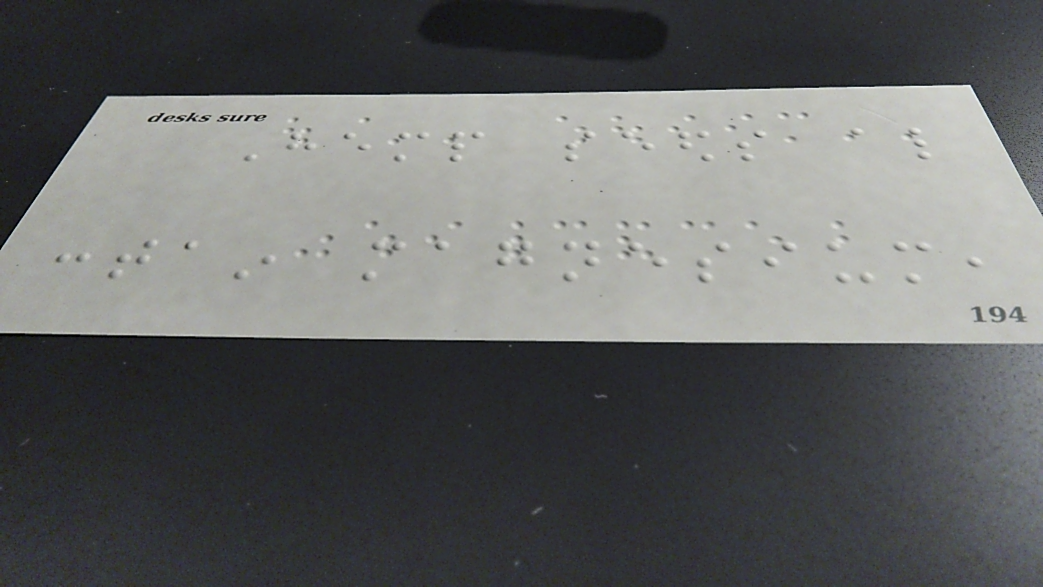Hemp seeds also
contain magnesium,
